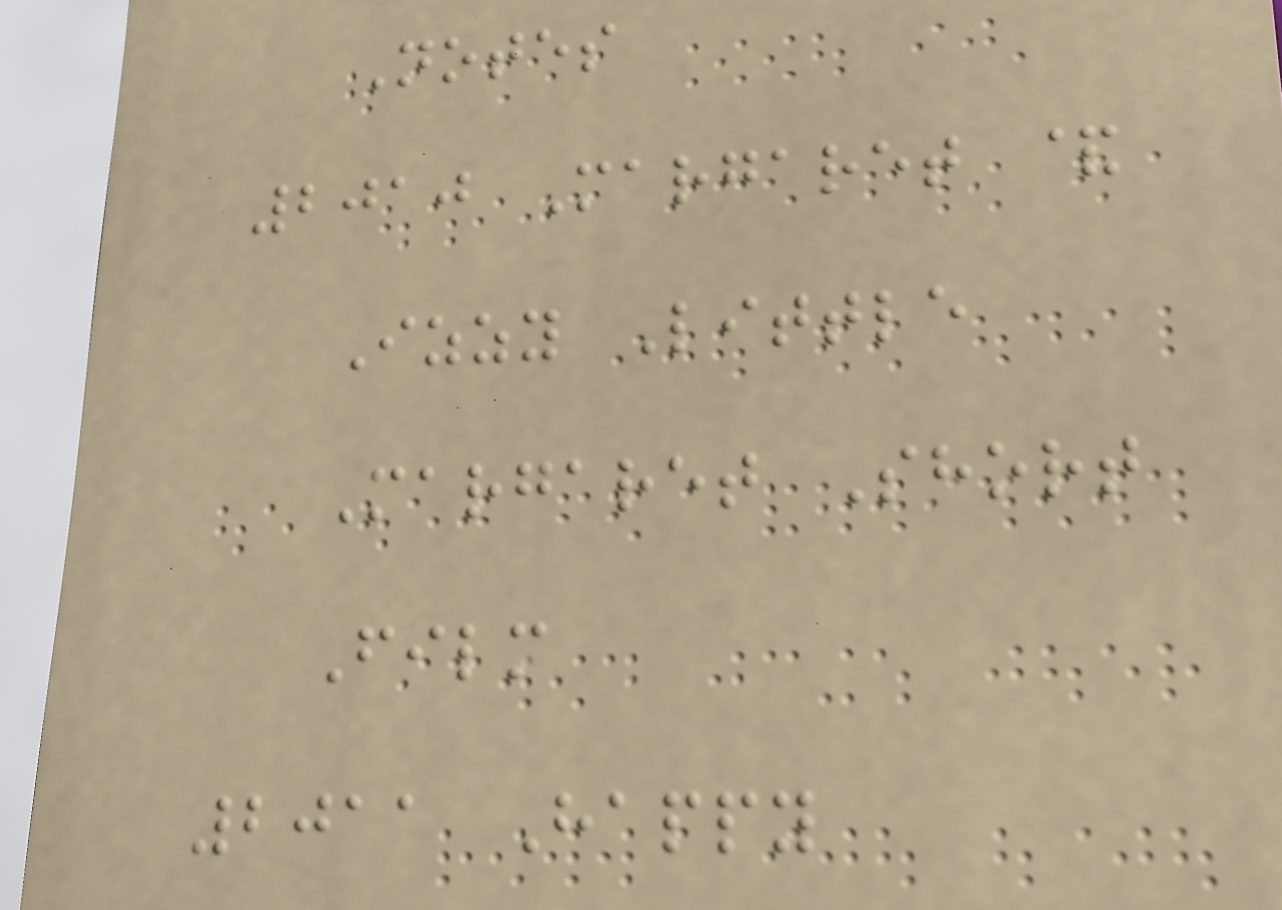Notes
2010 Margaret &
Izzy Little
Margaret Short
Film
2011 Happy
